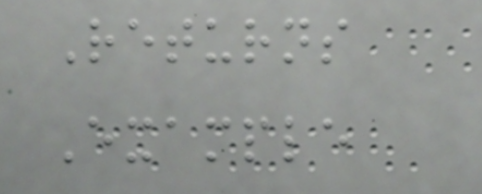Returns
Example
